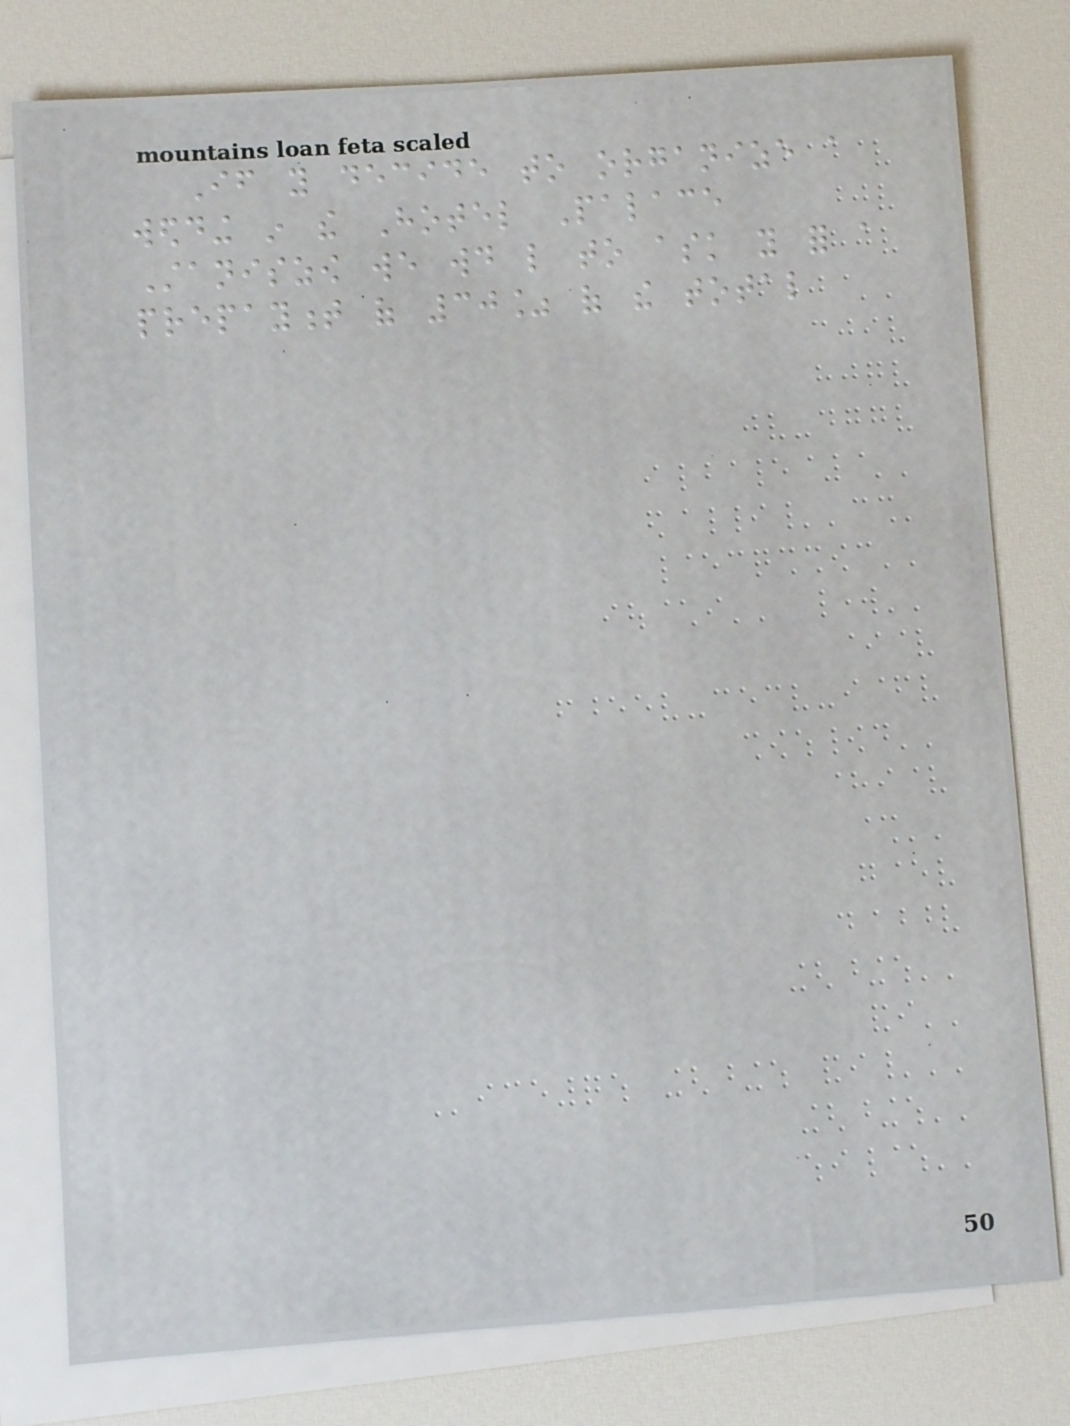If you decide to organize a
wedding in the Hotel Palace
Staniszow we would like to ask you for a
prepayment of 30% of the total
